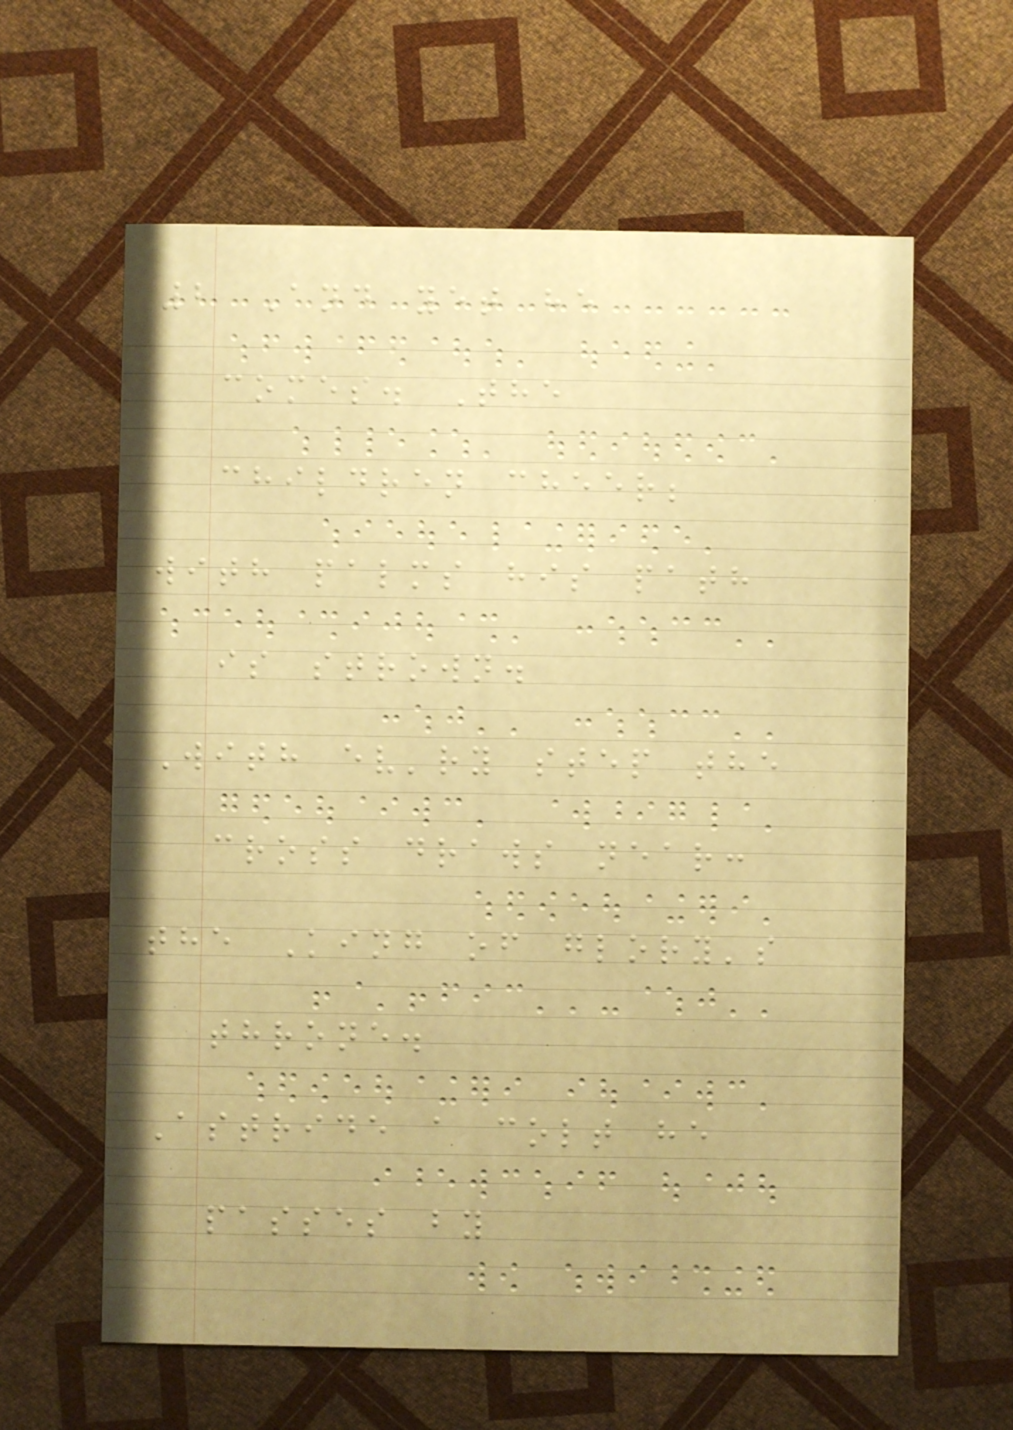2 And yet he
comes. The
children cheer;
with palms his path
is strown.
With ev'ry step the
cross draws near:
the King of glory's
throne.
Astride a colt he
passes by
